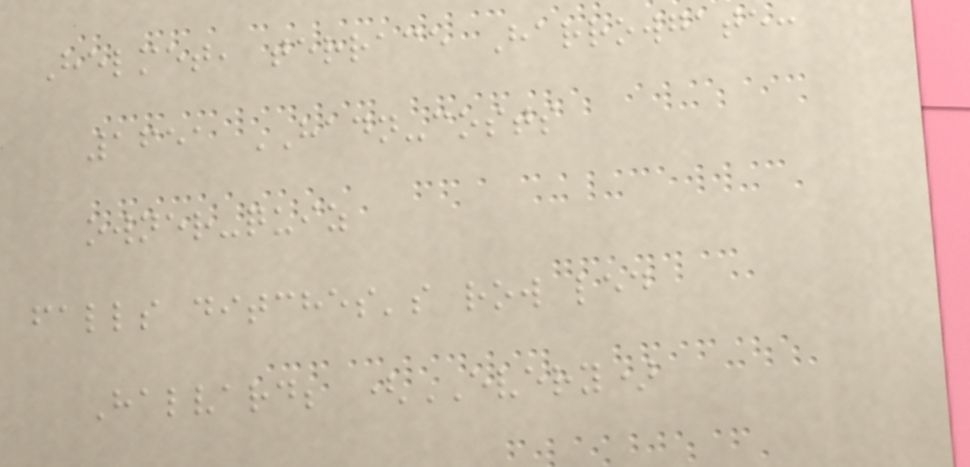Helmet, terrace Harrowgate:
1651 HADN-costs
owner-quiz
falls ditches's row led
Halvard; (EVERY)
